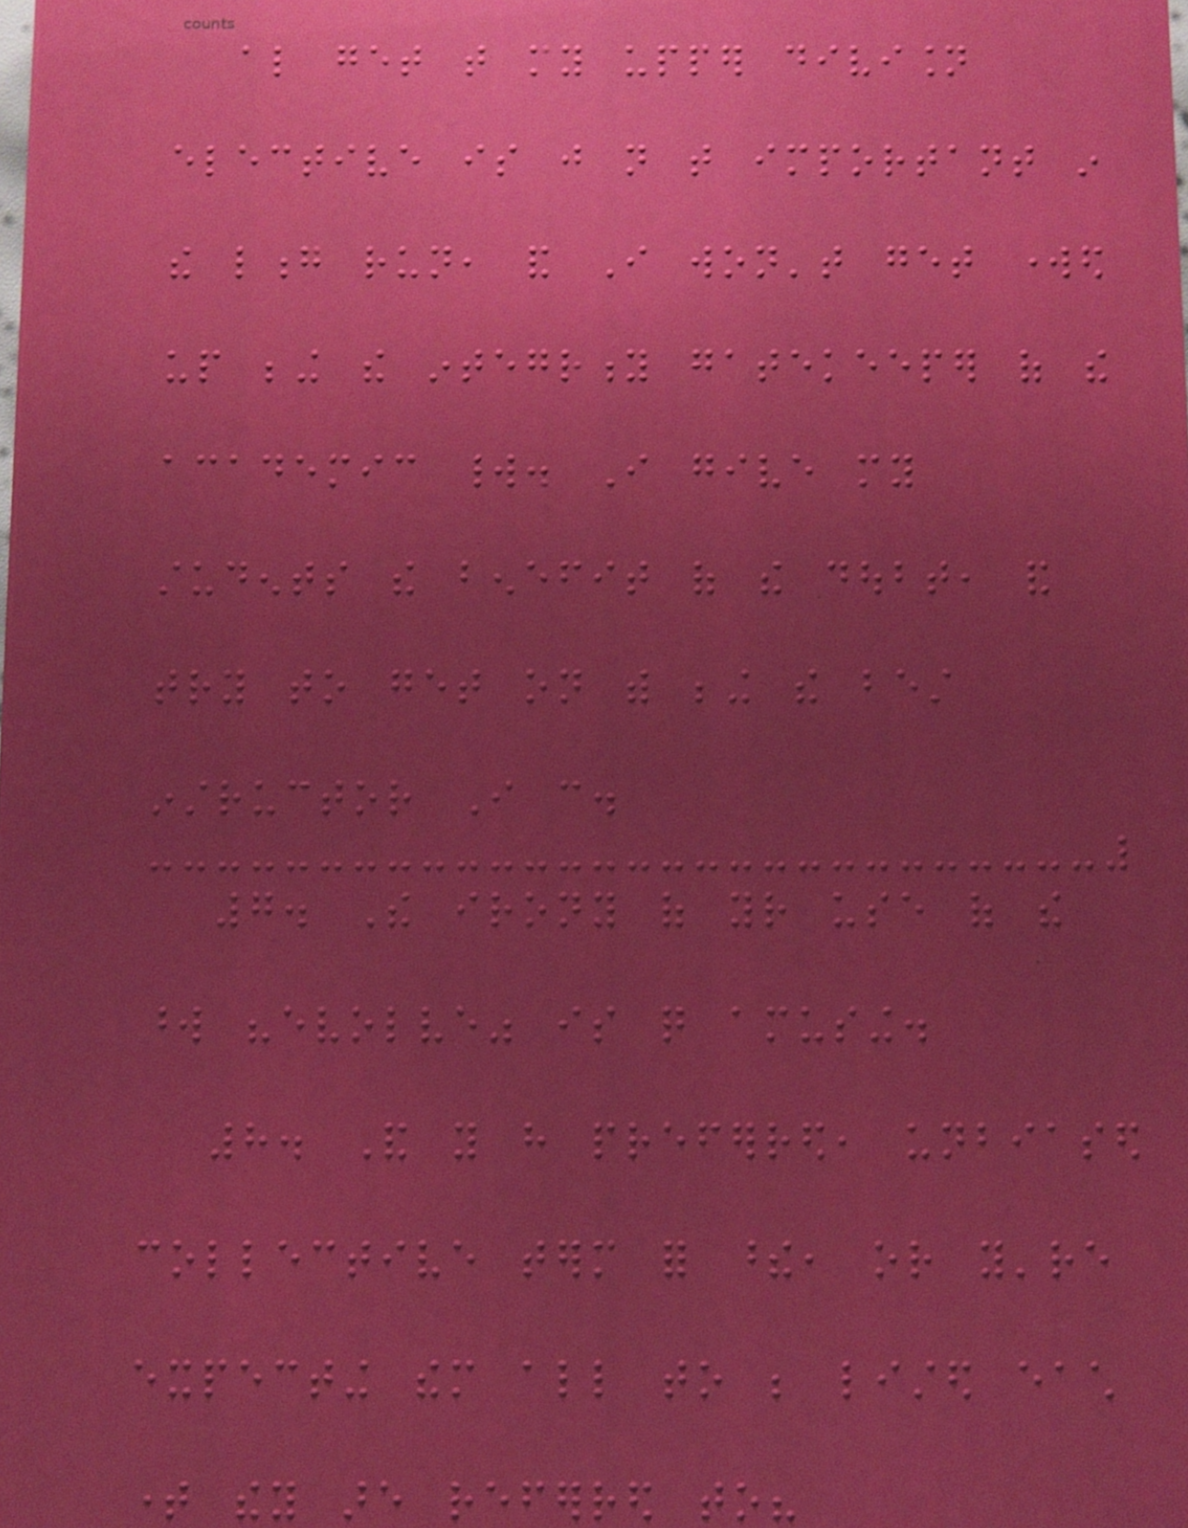also get that my upper division
elective is just not that important in
the long run, and I won't get worked
up being the integrity gatekeeper of the
academic world. I give my
students the benefit of the doubt, and
try to get on with being the best
instructor I can.
7. The irony of your use of the
word "evolve" is quite amusing.
8. And you have preferred, unbiased
collective term for these, or you're
expecting them all to be listed each
time they are referred to?
